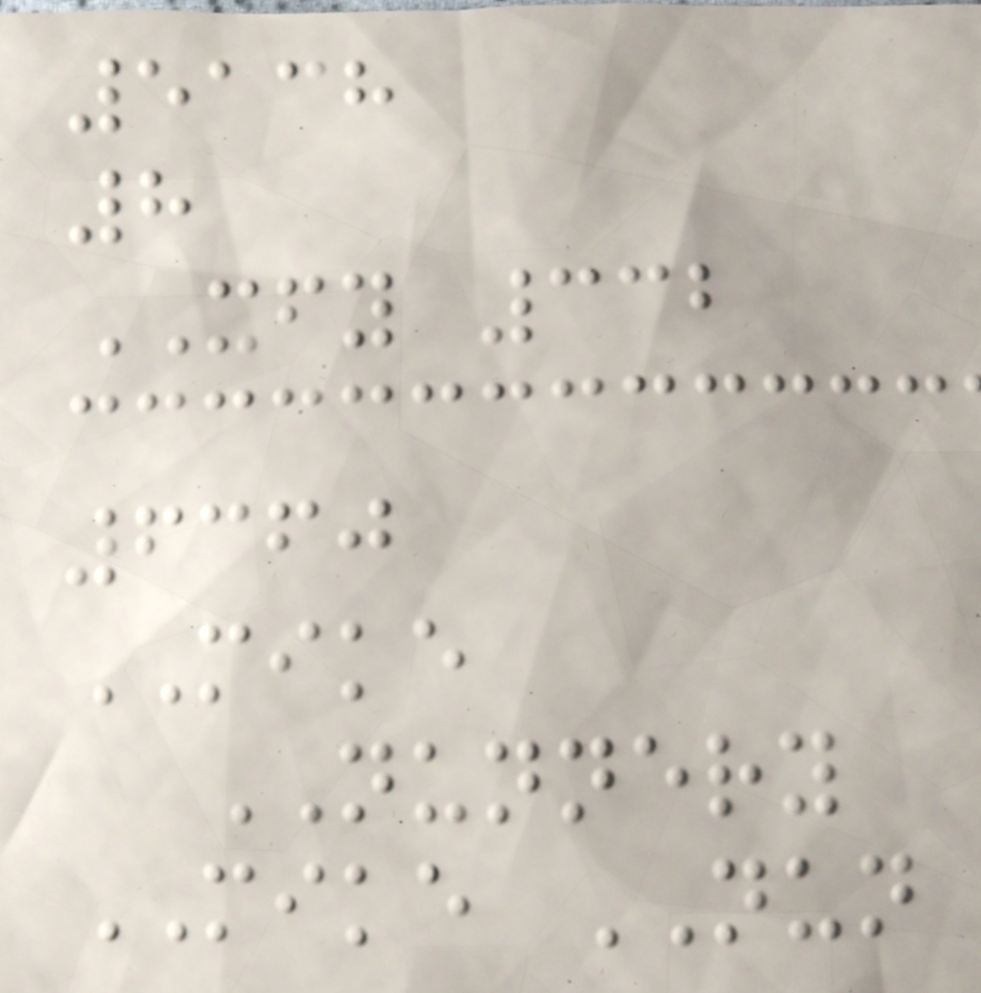5138
8
XFY 332
6360
MIKE
NUNNERY
MIKE NUN
